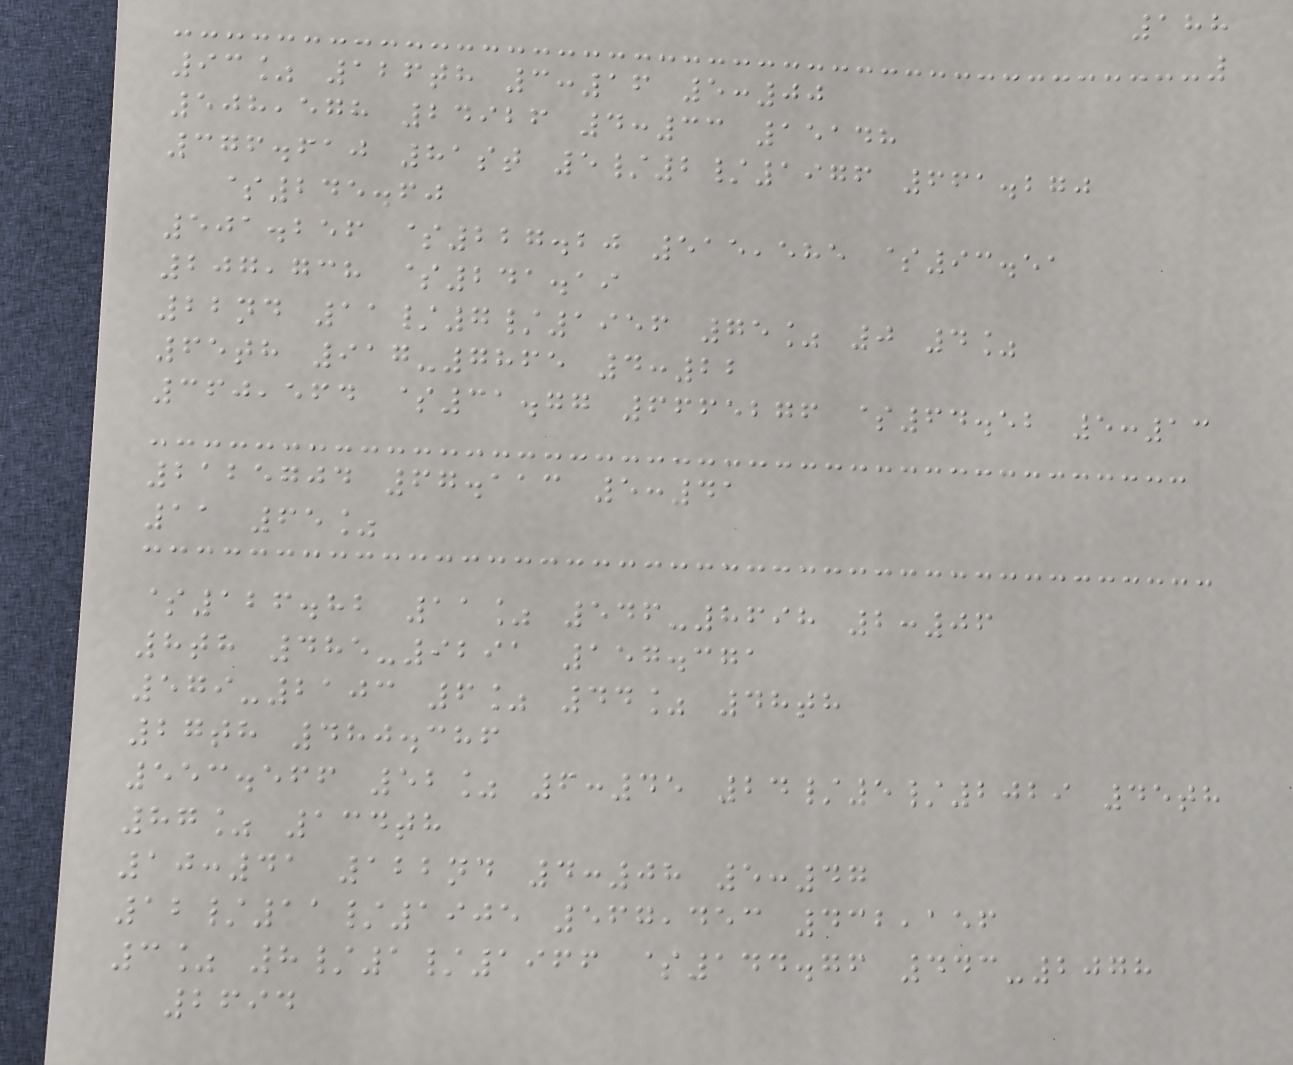188
93% 126th 3:16 5:00
508,578 24926 4:33 15148
376.610 81st 5/2/1976 661.270
$245.60
501.256 $227.20 515,585 $93.51
207,738 $241.19
22nd 11/7/1956 75% 0 4%
65th 917-7865 4:22
360,564 $31.77 6665276 $64.52 5:13
2125704 67.113 5:41
11 65%
$126.82 11% 546-8698 2:06
8th 485-9291 157.371
579-2103 6% 44% 48th
27th 480.386
553.566 52% 6:45 24/5/2029 45th
87% 134th
10:41 122nd 4:08 5:47
12/11/1905 567,453 432,156
3% 8/1/1966 $144.76 443-2078
2694
